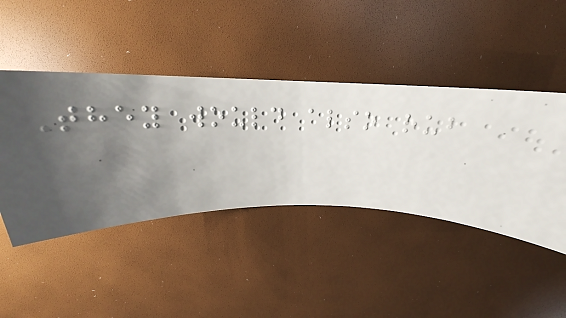They would also rub
